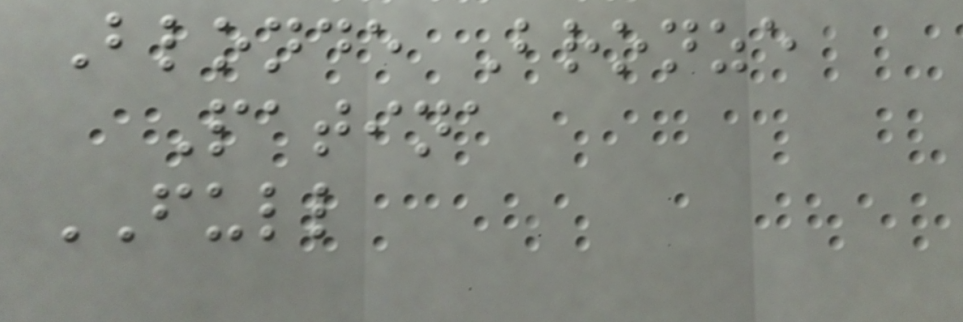Blonde Bronze
Patina
FULL
